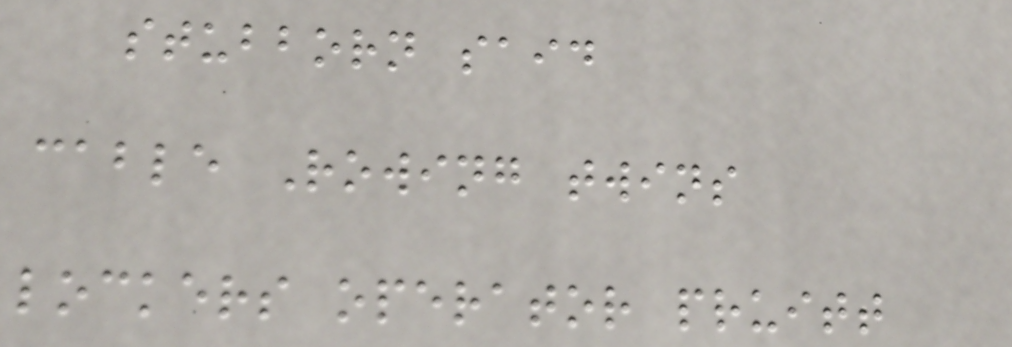stubborn said
cable Rowing twins
lockers operator pruitt
